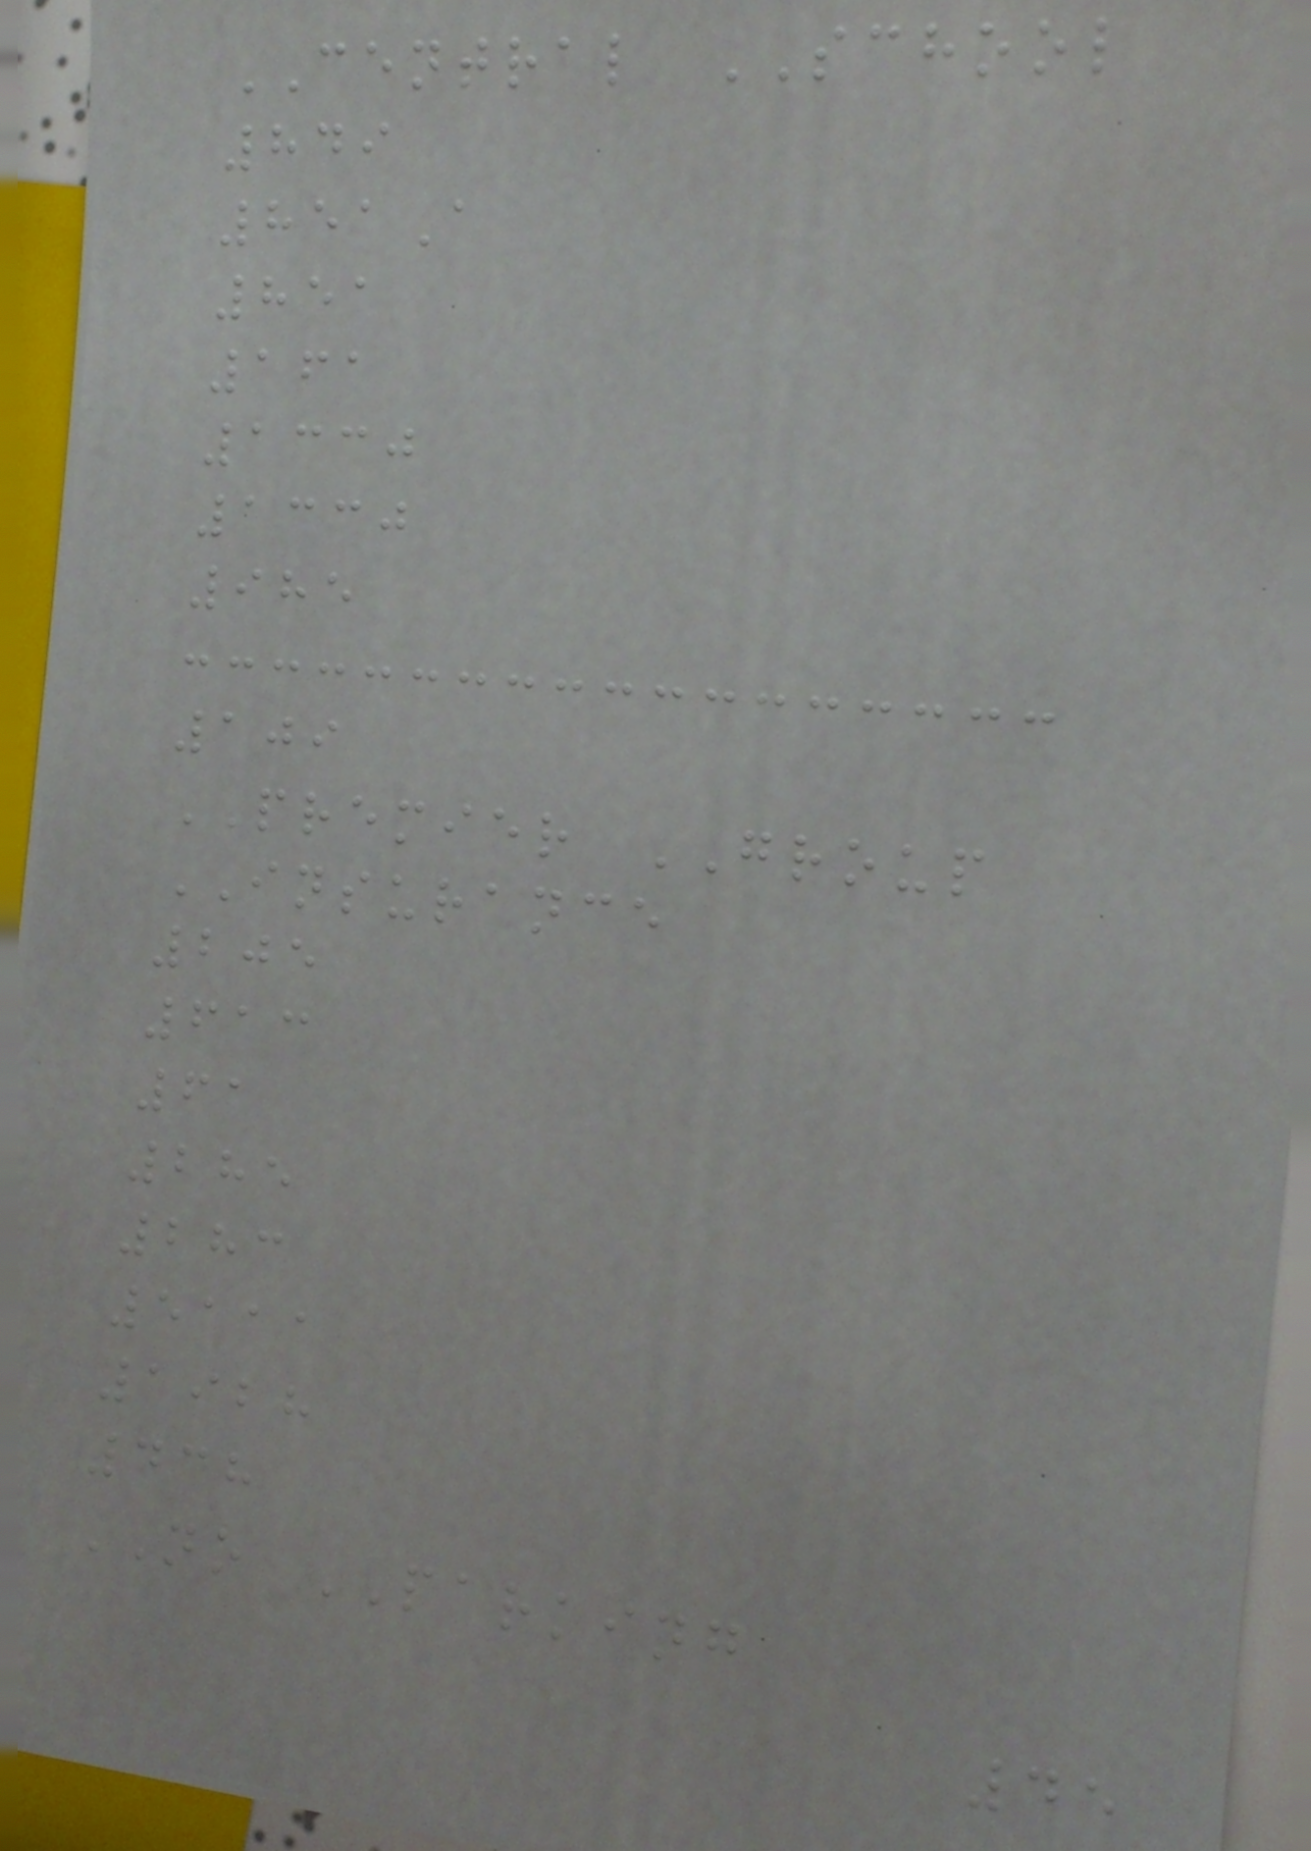CENTRAL SCHOOL
849
851A
851
161
1330
1330
985
109
PREMIER GROUP
INSURANCE
205
613
61
285
283
5111
1928
438
NO PARKING
45
